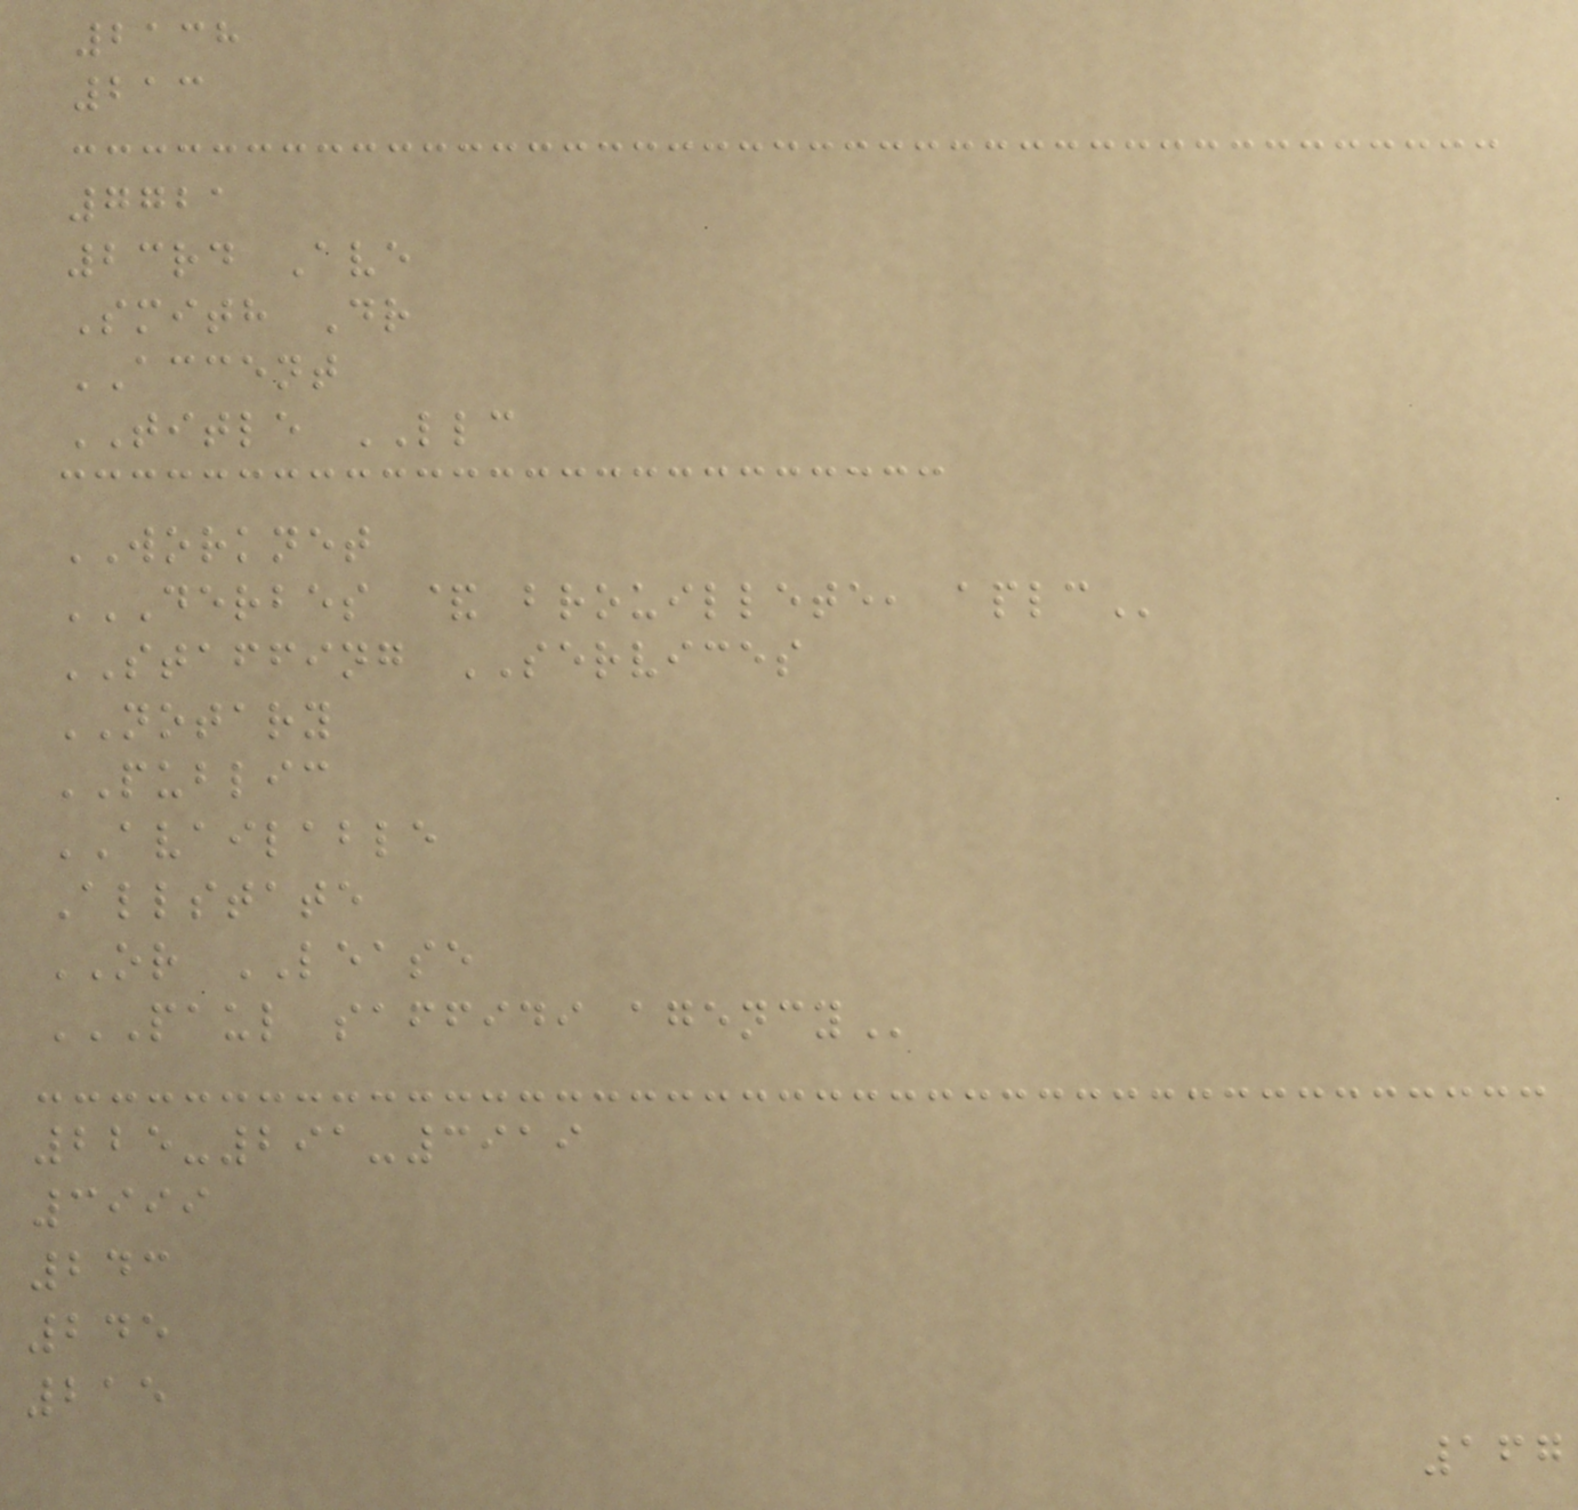2138
213
7721
23rd Ave
Smith Dr
ACCENT
TITLE LLC
WORKNET
DERBES & BROUILLETE, APLC
STAFFING SERVICES
NOTARY
PUBLIC
AVAILABLE
Allstate
OR LEASE
PAUL SAFFIDI AGENCY
225-291-3919
3999
243
245
215
167
